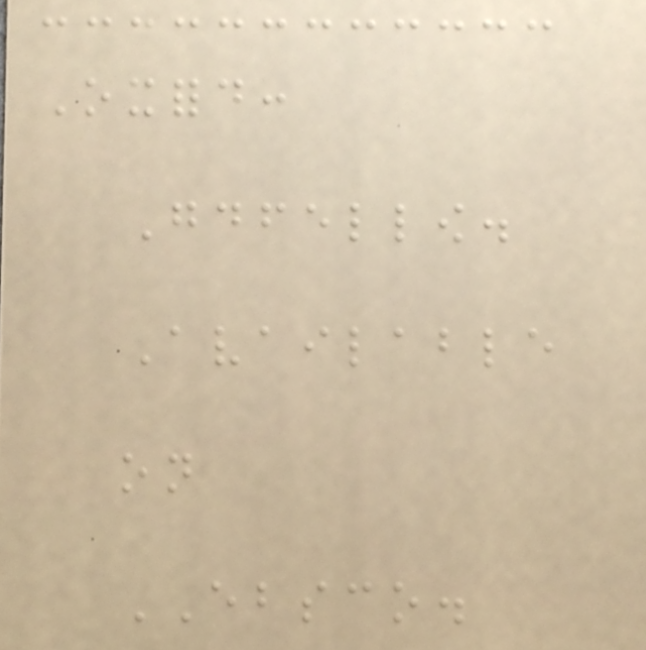Oxford:
Goodfellow.
Available
on
EBSCO.
